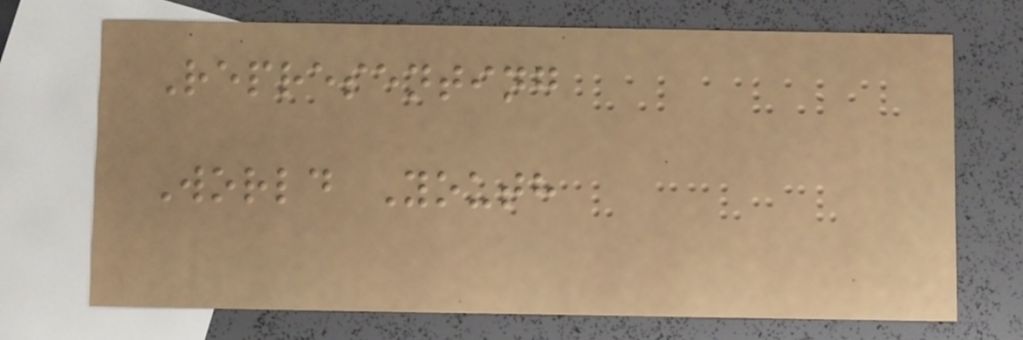Representing
World Youth
